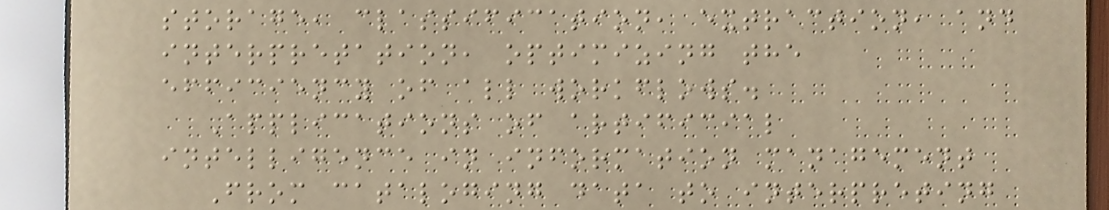storage, classification, extraction, and
interpretation, optimizing the
efficiency of all workflows.
Applications of artificial
intelligence in information management
From cataloging data to interpreting
